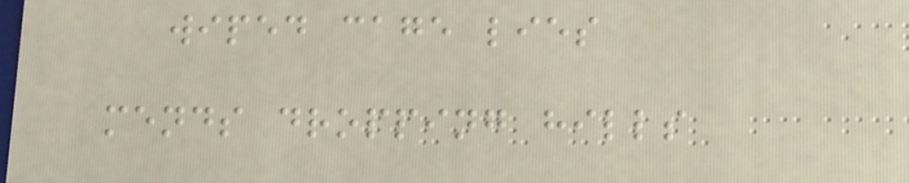wiped cage lies
mends dropping hills
